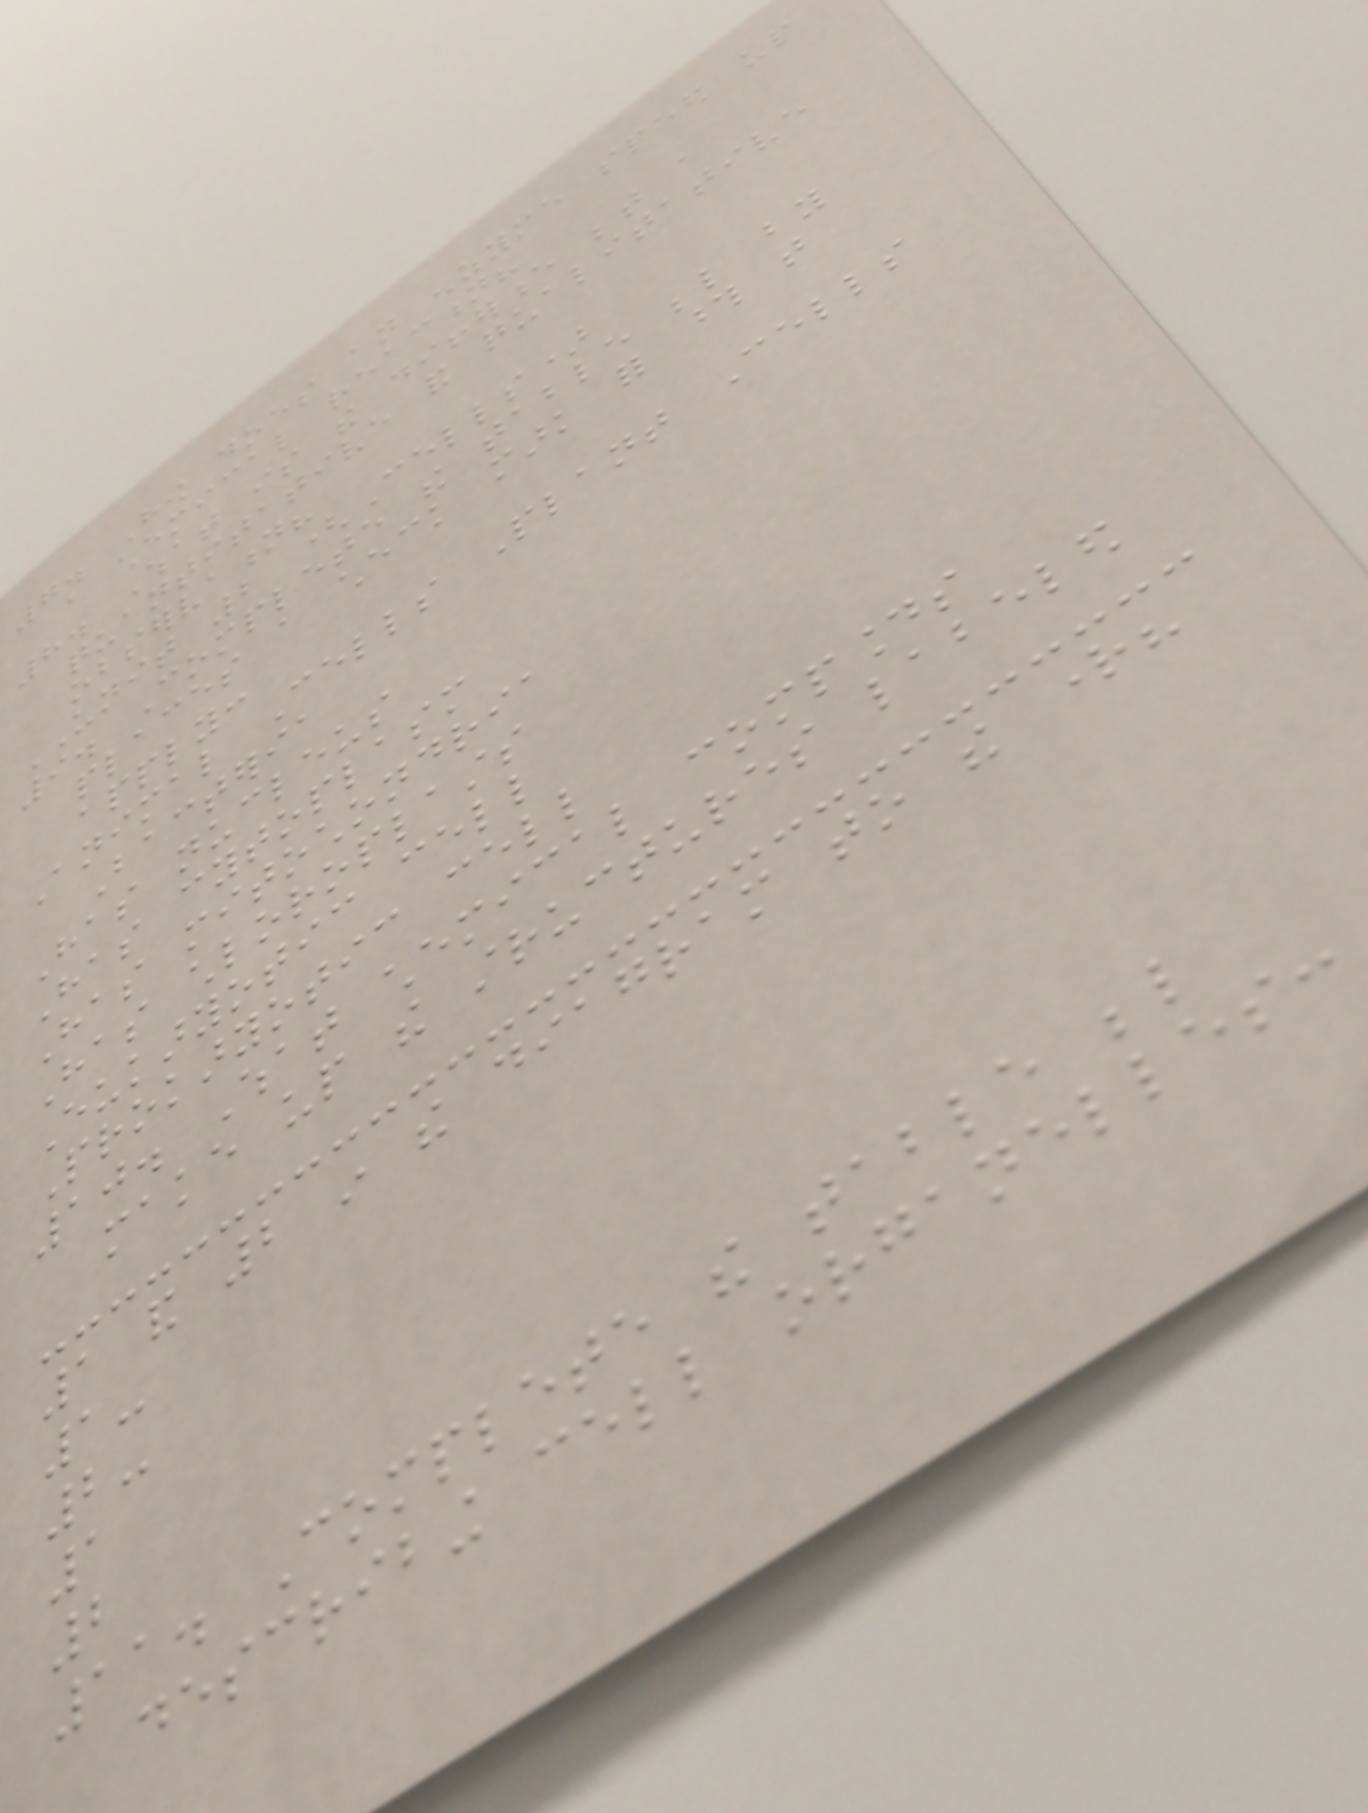7. How does an enzyme speed up
a chemical reaction?
8. What is the difference between a
quantitative and qualitative
observation?
UNIT 2 (Cells)
9. Complete the table below by
places a check mark for those that
apply:
Animal Cells Plant Cells
Bacteria
Has nucleus
Has cytoplasm
Has mitochondria
Has chloroplasts
Eukaryotic cell
Prokaryotic cell
10. What chemical compounds
make up the structures labeled
1 and 2 in the diagram to the right?
1-
2-
1
2
11. Complete the table below
describing cell organelles:
